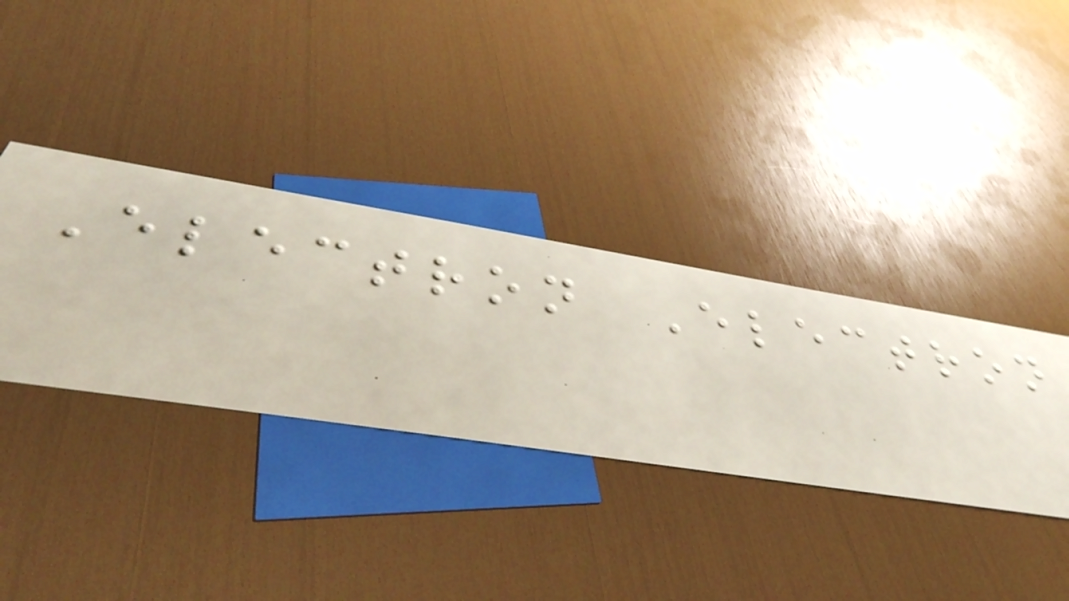Electron Electron
